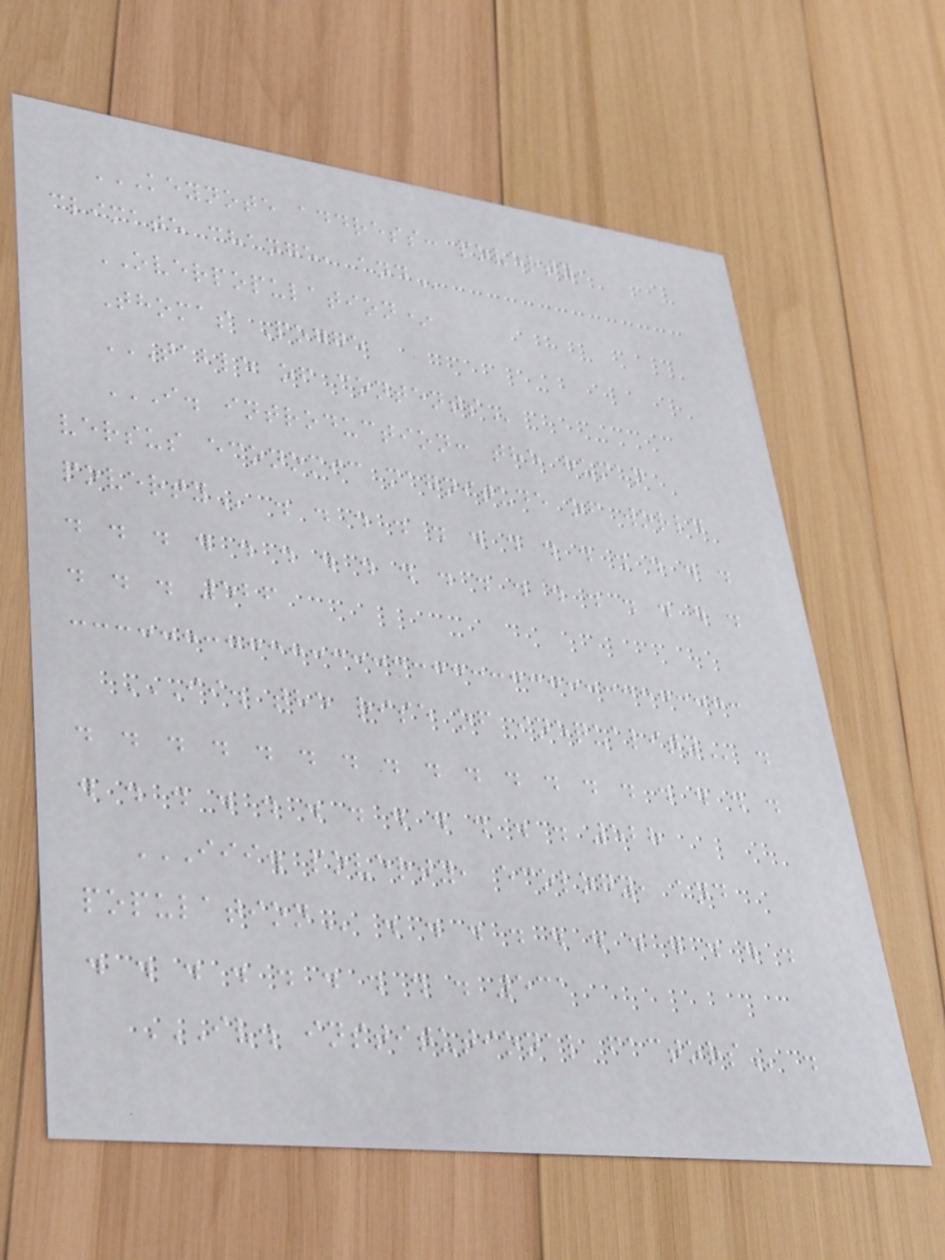KEYNOTE ADDRESS: POVERTY,
CLIMATE CHANGE, AND
OVERPOPULATION*
Thomas Pogge
TABLE OF CONTENTS
I. INTRODUCTION: THE HUMAN
VERSUS ECONOMIC MAGNITUDE OF WORLD
POVERTY . . . . . . . . . . . . .
. . . . . . . . . . . . . . . . . .
. . . 526
II. THE RISE OF INEQUALITY .
. . . . . . . . . . . . . . . . . .
. . . . . . . . . . . . 528
III. POVERTY, ECOLOGY, AND
POPULATION . . . . . . . . . . .
. . . . . . . . . 531
IV. INSTITUTIONAL FACTORS .
